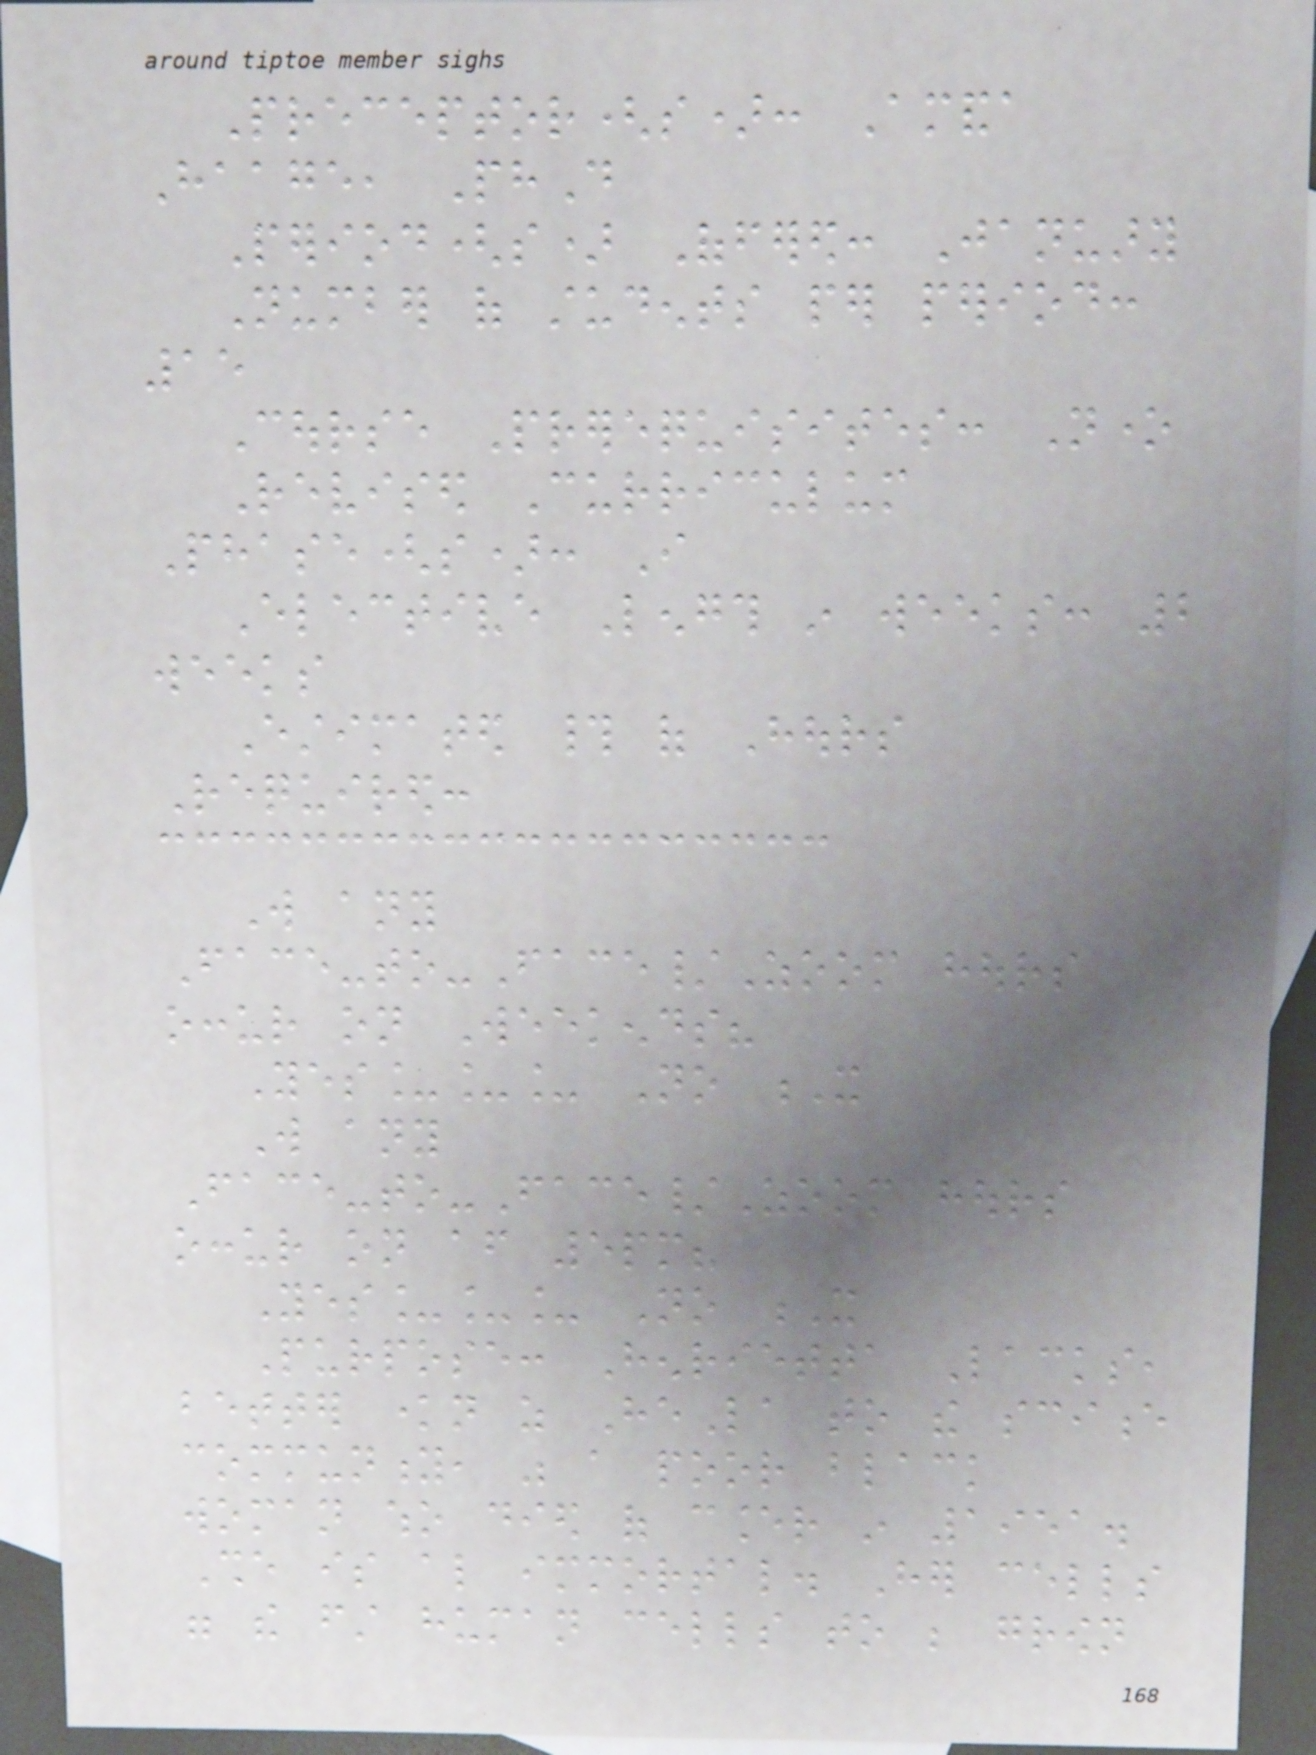Preceptor(s): Amanda
Haage, PhD
Period(s) Offered: January
Number of students per period:
15
Course Prerequisites: None
Revised Curriculum
Phase(s): I
Elective Length in weeks: 2
weeks
Estimated # of Hours
Required:
Will any
Face-to-Face/Zoom hours
occur on Weekends?
Yes___ No X
Will any
Face-to-Face/Zoom hours
occur on after 5pm?
Yes___ No X
Purpose: Henrietta Lacks,
better known as HeLa to the science
community, was a poor black
woman who died of cancer in 1951.
She is also immortal. Her cells
were the first human cells to be grown
